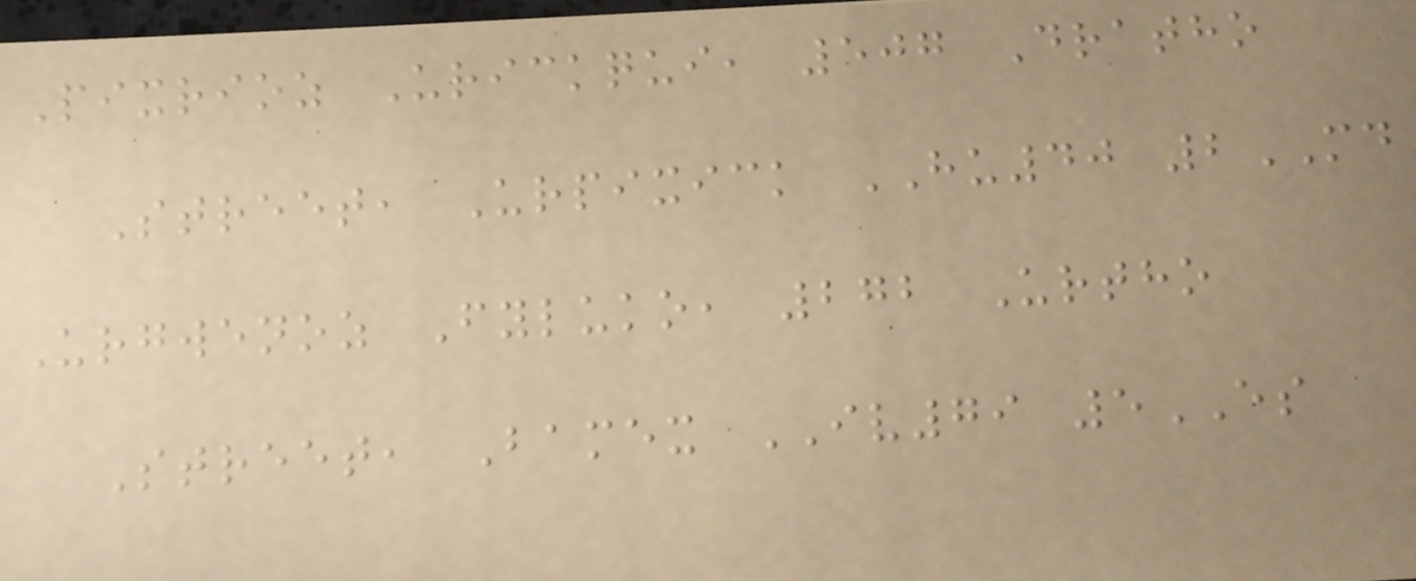Pixrioz Urickqui, 507 Dratho
Street, Urpixick HU40 2MD
Urgwenoz Fyluko, 272 Urtho
Street, Bamex IV79 5ES
